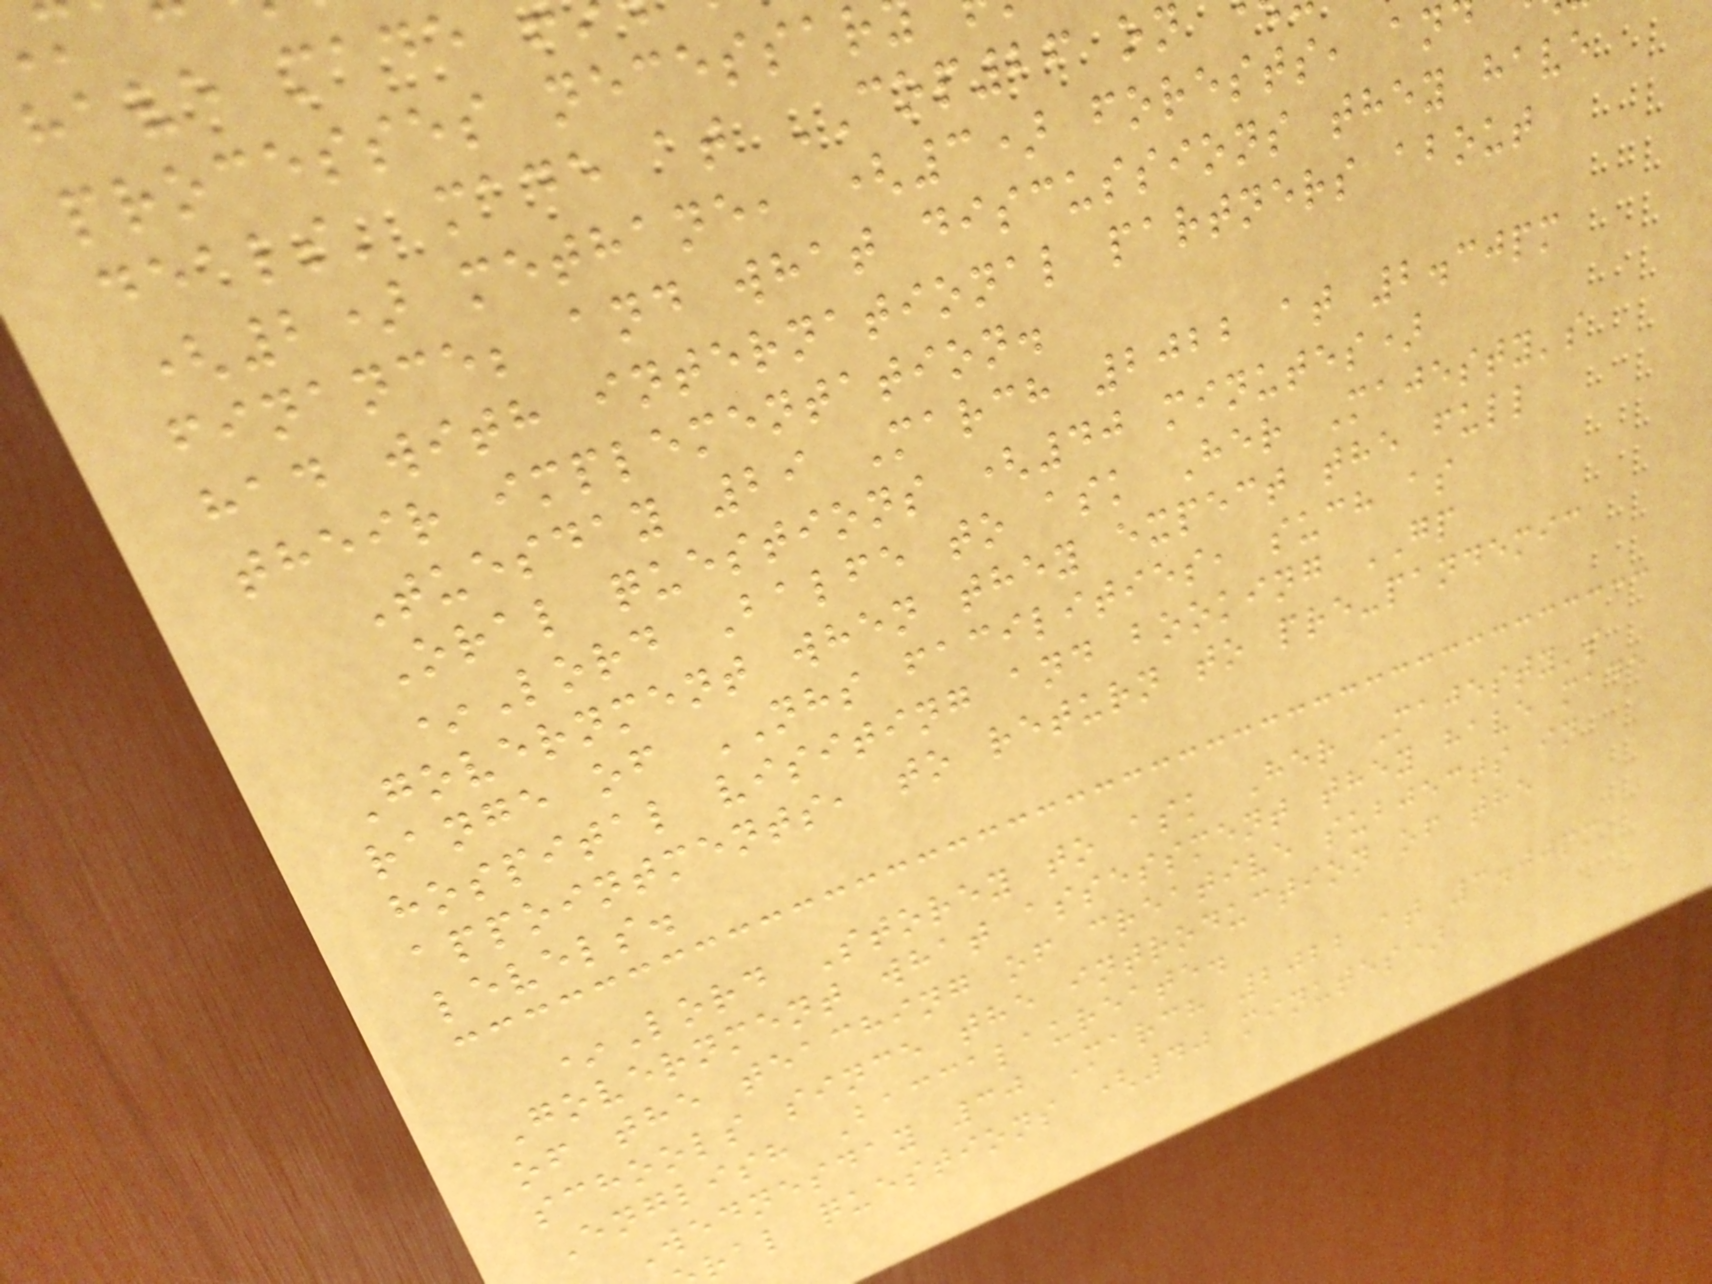have made
processes necessar
deals' made at COP26 on
(2) methane, (3) forests, an
finance; and what discussions they have
had with international partners about
their implementation.
Tuesday 29 March 2022 at 2.30pm
Oral questions (40 minutes)
*Lord Balfe to ask Her Majesty's
Government when they expect the full
range of NHS facilities, such as
hospital visiting and booking GP
appointments, to return to pre-pandemic
levels.
*Lord Storey to ask Her Majesty's
Government what assessment they have made
of the teaching of creative subjects in
schools since the introduction of the
English Baccalaureate.
Wednesday 30 March 2022 at 3.00pm
ral questions (40 minutes)
